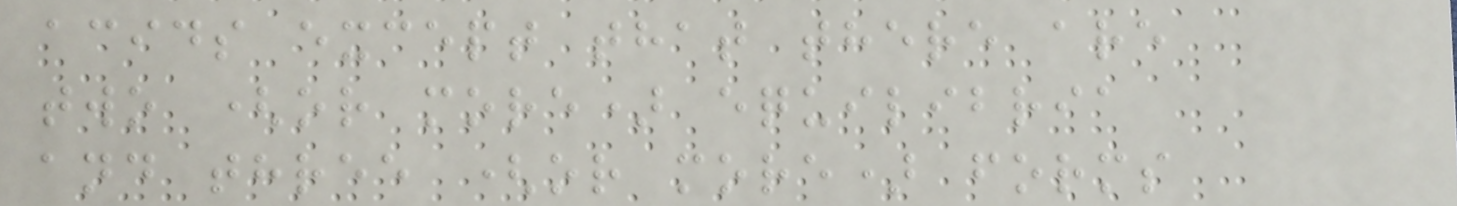acids except that there are
two (or more) equilibria
and three (or more) forms
